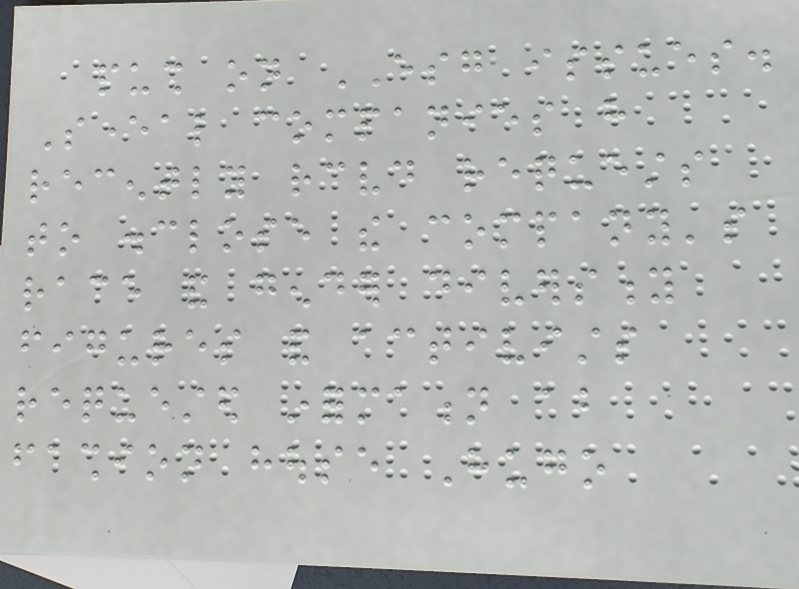push on ESG issues.
Several companies have
recently received requests
to disclose the company's
race and gender diversity
figures and activists
requested information about
fashion house Hugo
